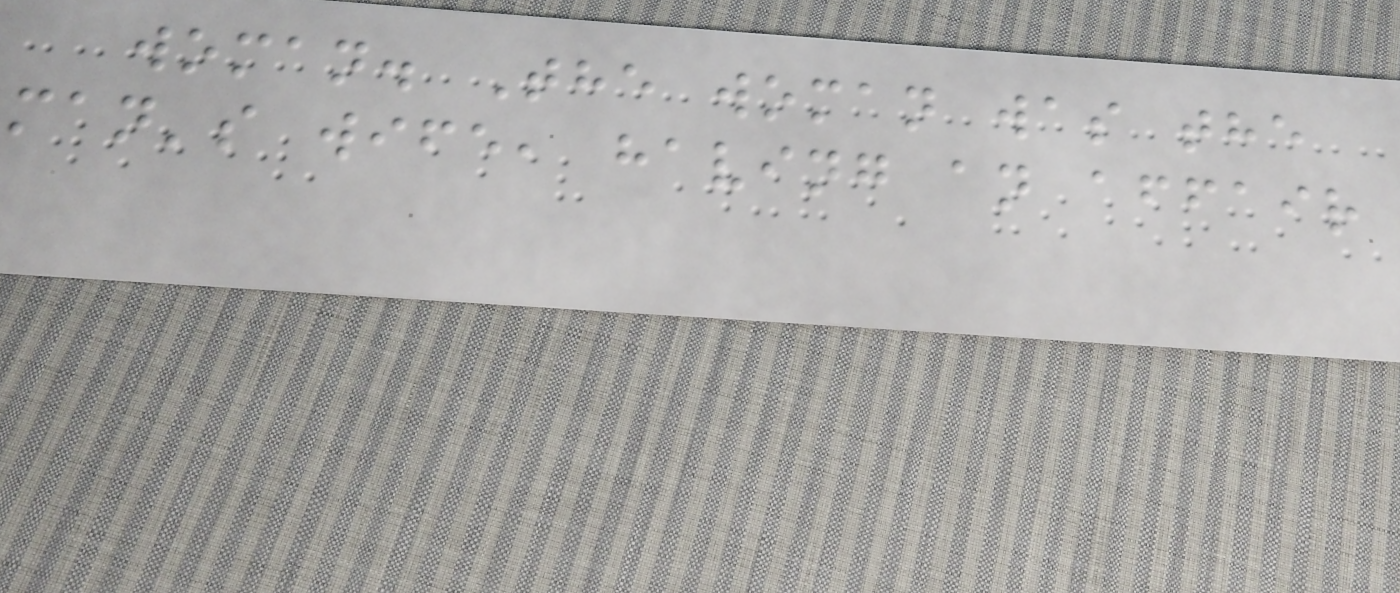woman. The woman was the
man's wife, having an affair
